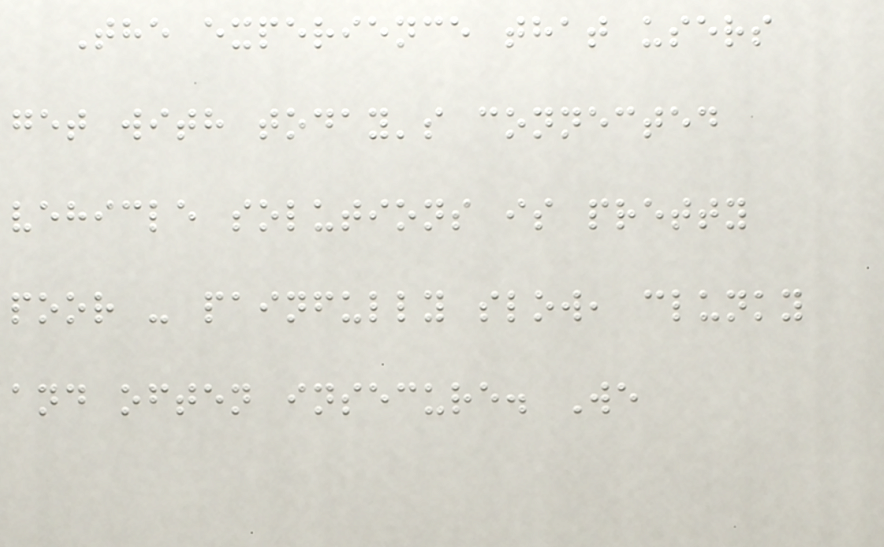The experience that users
get with today's connected
vehicle solutions is pretty
poor - painfully slow, clunky
and often insecure. We
